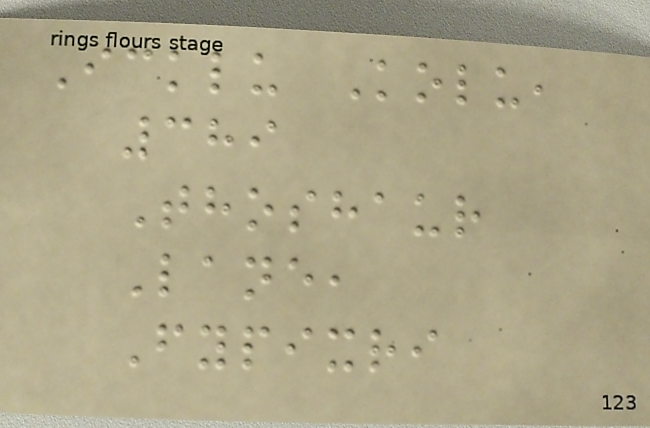Icklu Kolu,
389
Thoshaur
Lane,
Fypixri
